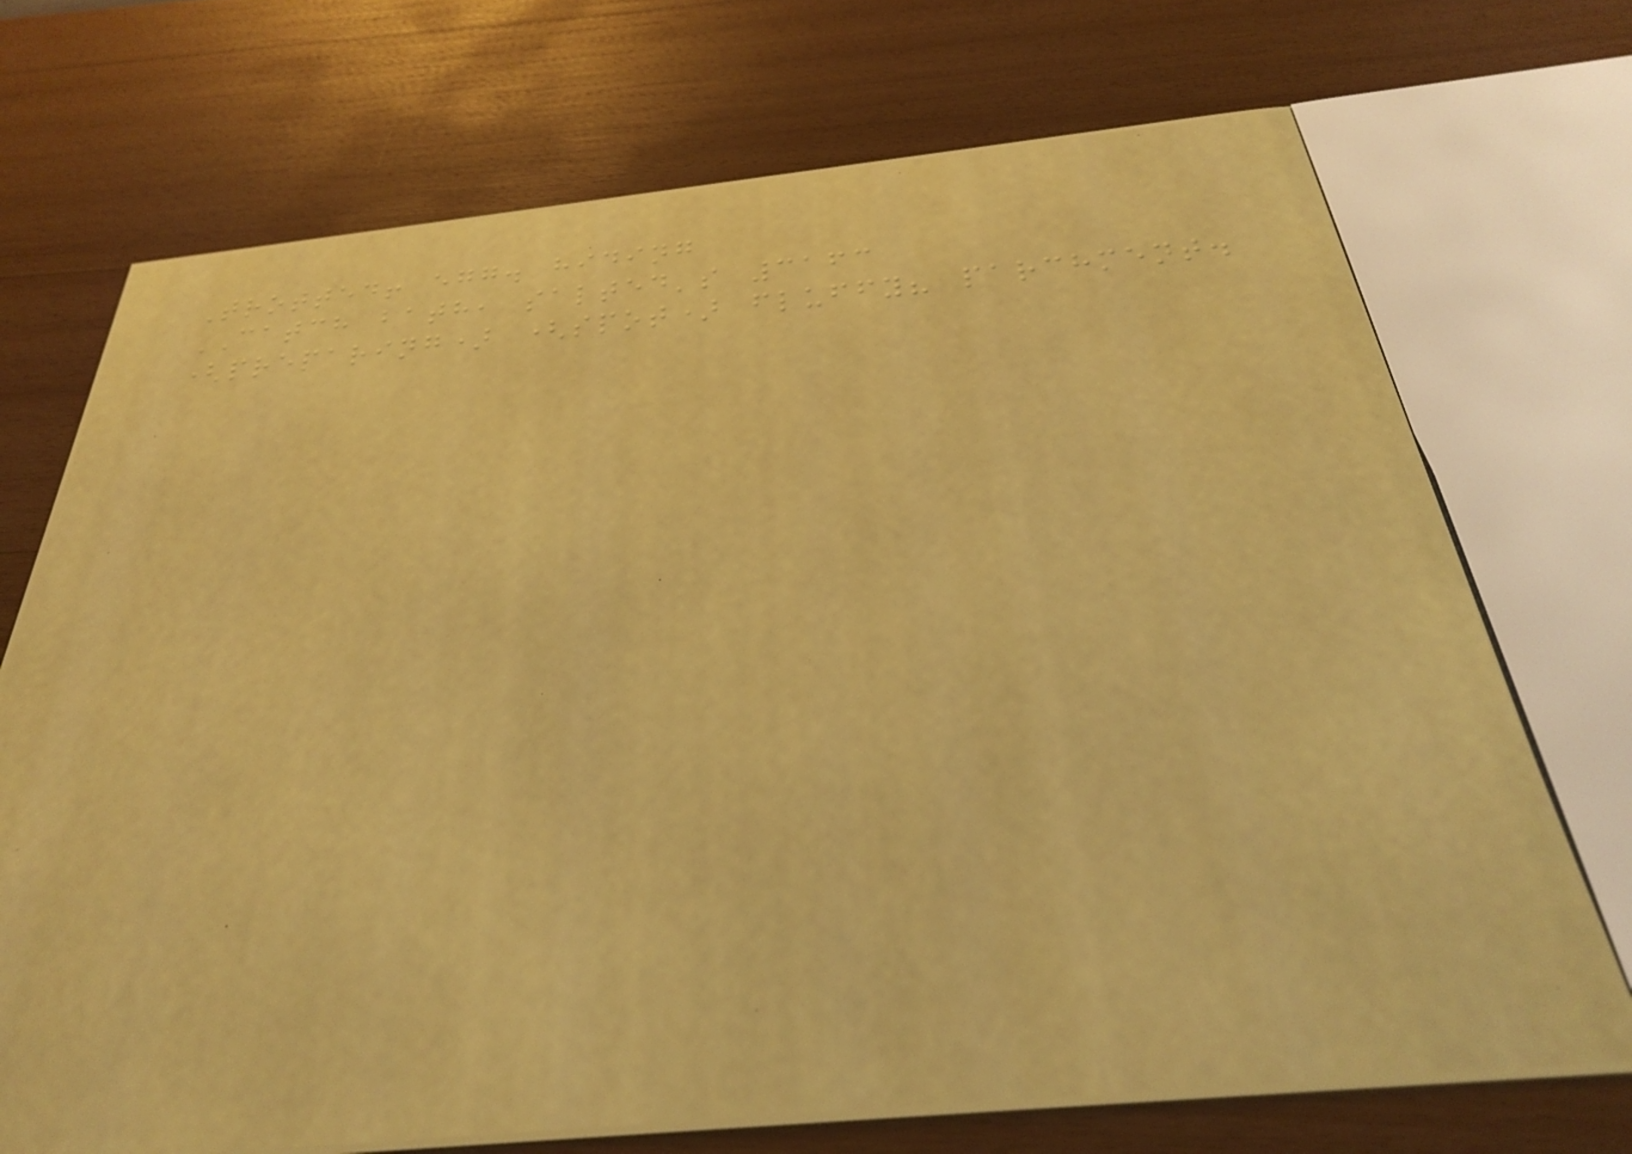Trotted! egg. hiding
CATCH bath, salted's 3163
(preparing) (spot) fluffy? parchment.
